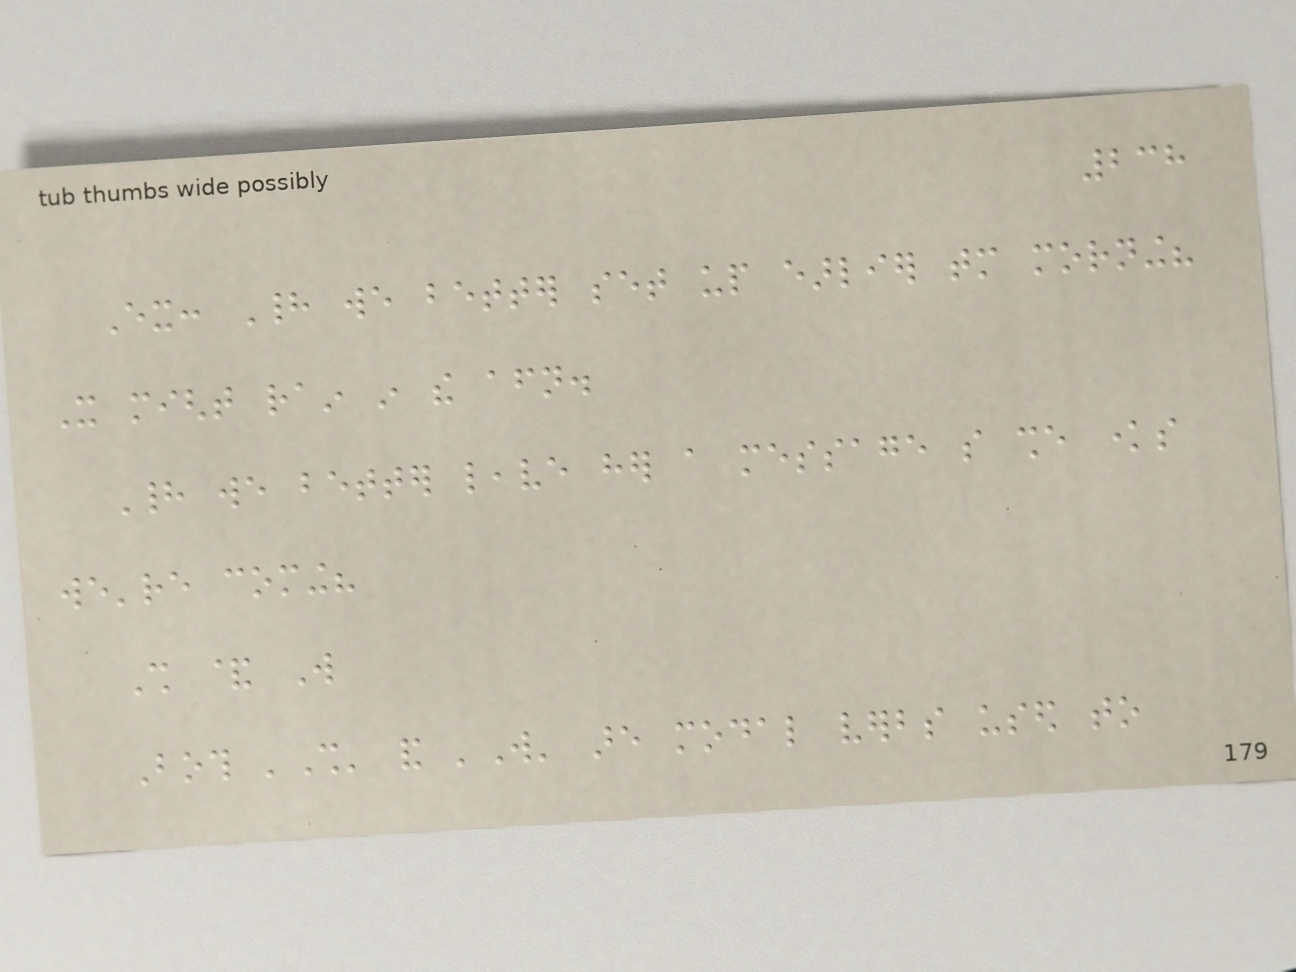238
Ex: Had we better set up earlier tomorrow morning?
It might rain in the afternoon.
Had we better leave her a message so she knows
we're coming?
Shall & Will
Both 'Shall' and 'Will' are modal verbs used to
